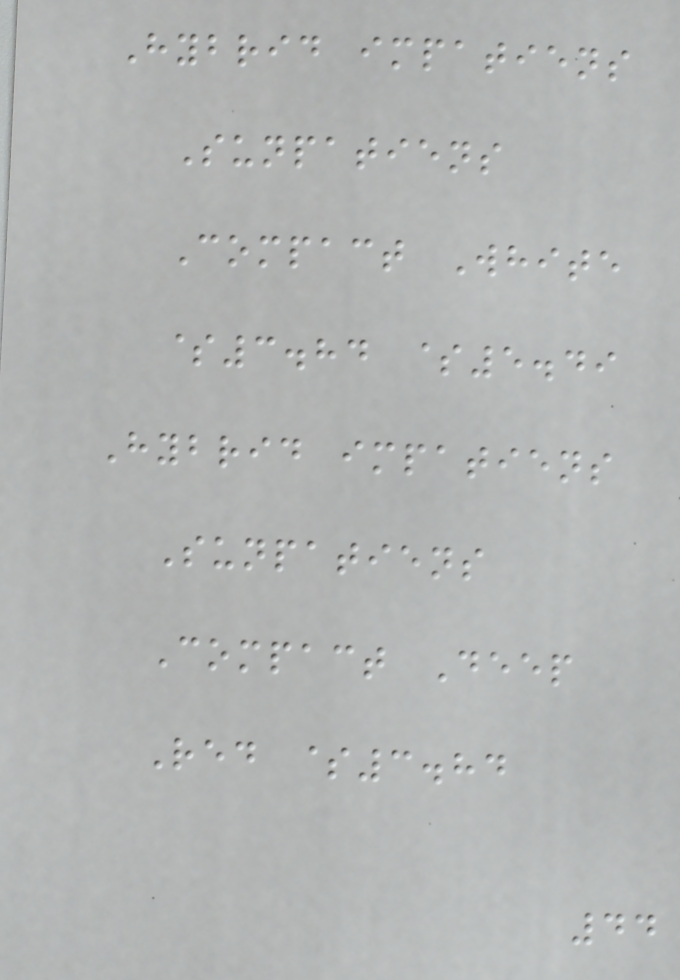Hybrid impatiens
Sunpatiens
Compact White
$3.84 $5.49
Hybrid impatiens
Sunpatiens
Compact Deep
Red $3.84
44
